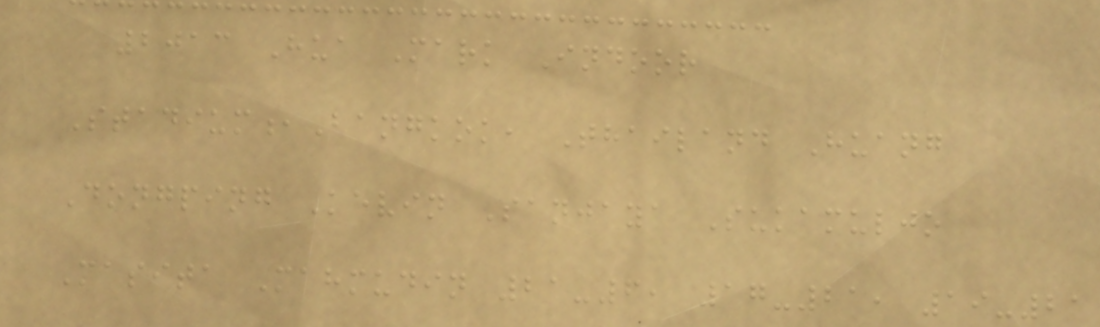2013 Hua Mark Indoor
Stadium,Bangkok, Thailand Huang
Dongping Kevin Sanjaya Sukamuljo
Masita Mahmudin 21-6, 17-21, 19-21
